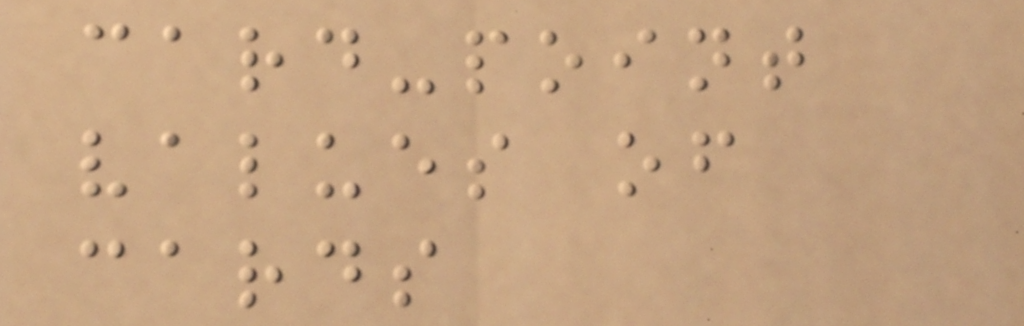card-point
values of
cards
